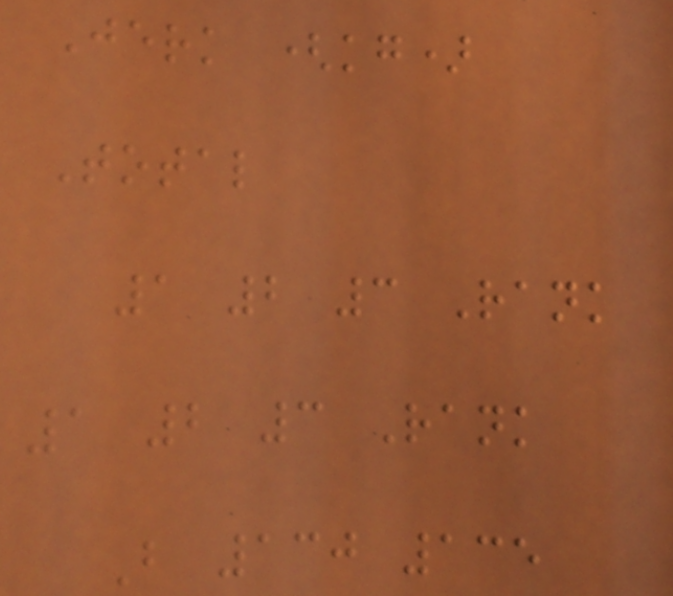Jerk (kg)
Total
1 2 3 Rank
1 2 3 Rank
B 130 135
